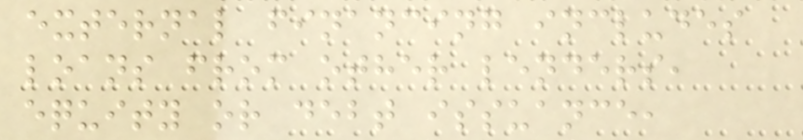external financing includes
loans from other lenders,
equity or debt issuance,
